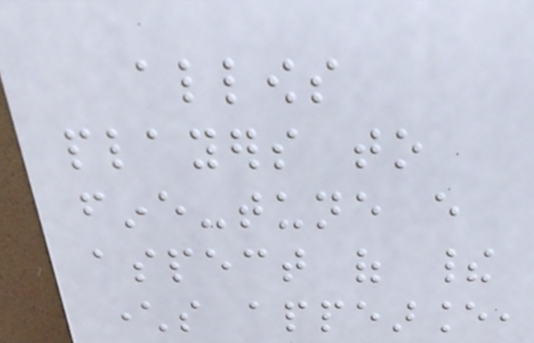allows
players to
fine-tune every
aspect of their
characters appearance,
